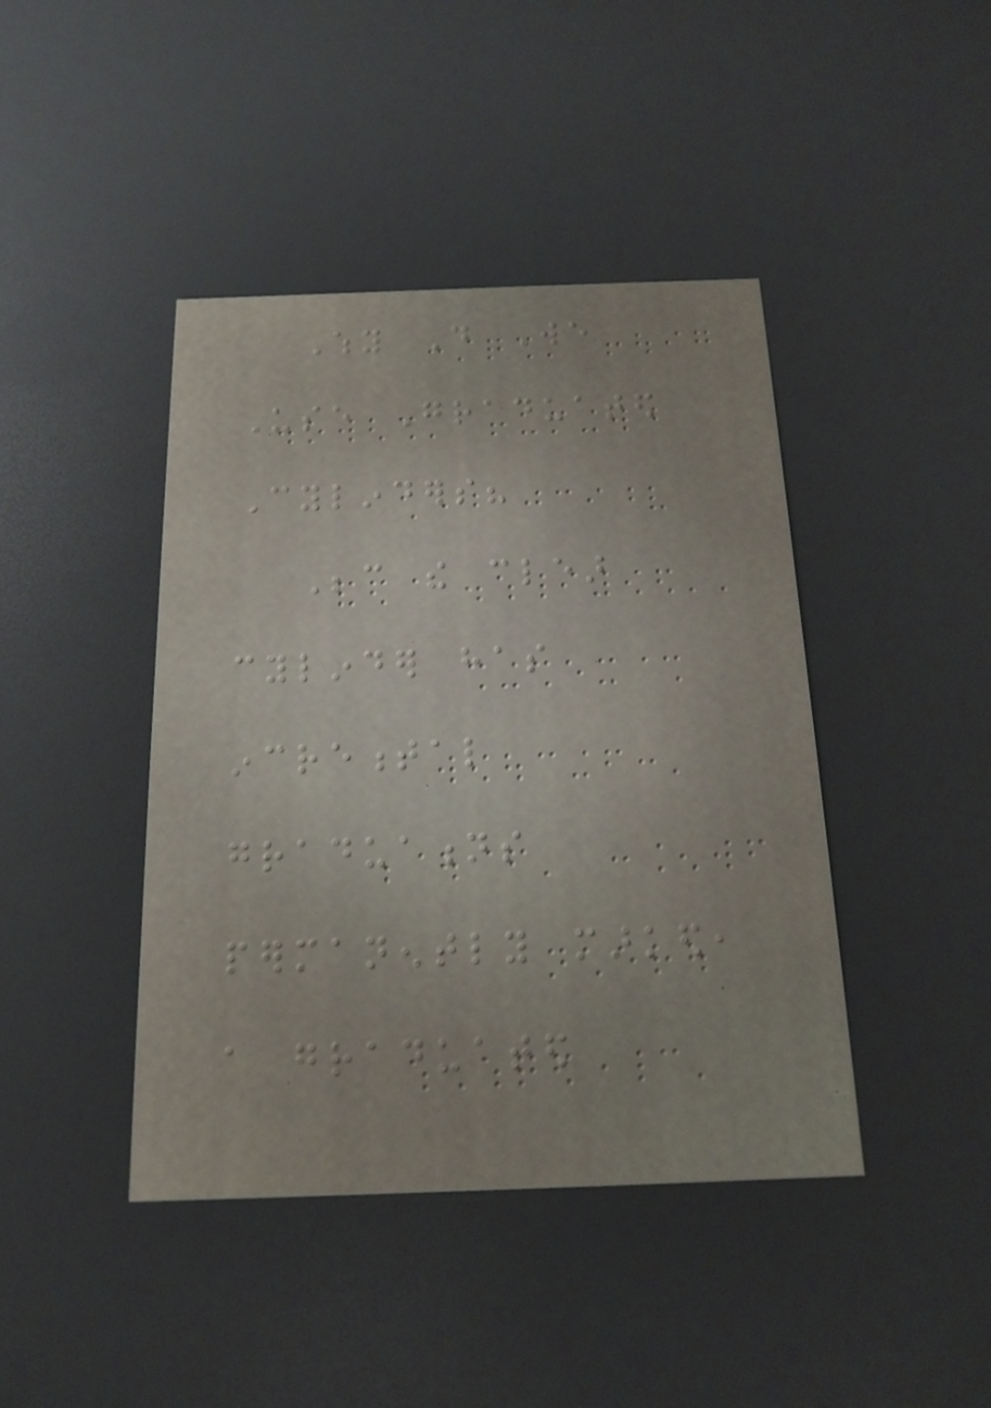Why Do We
Use Graduated
Cylinders?
Because the clear
cylinder has
incremental
graduations
permanently marked,
a graduated
